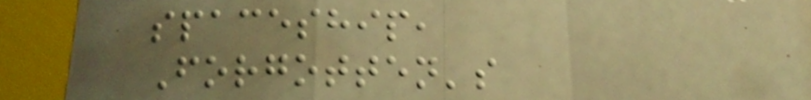spaceship,
Forgotten's
